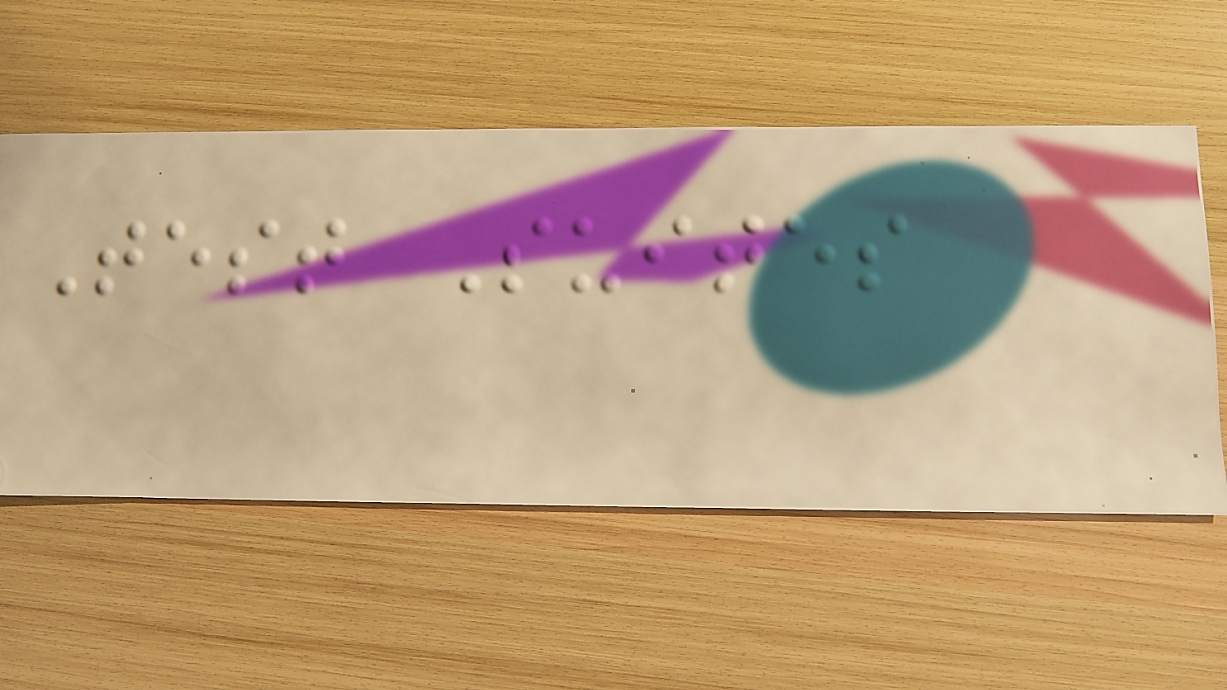Test Suites
